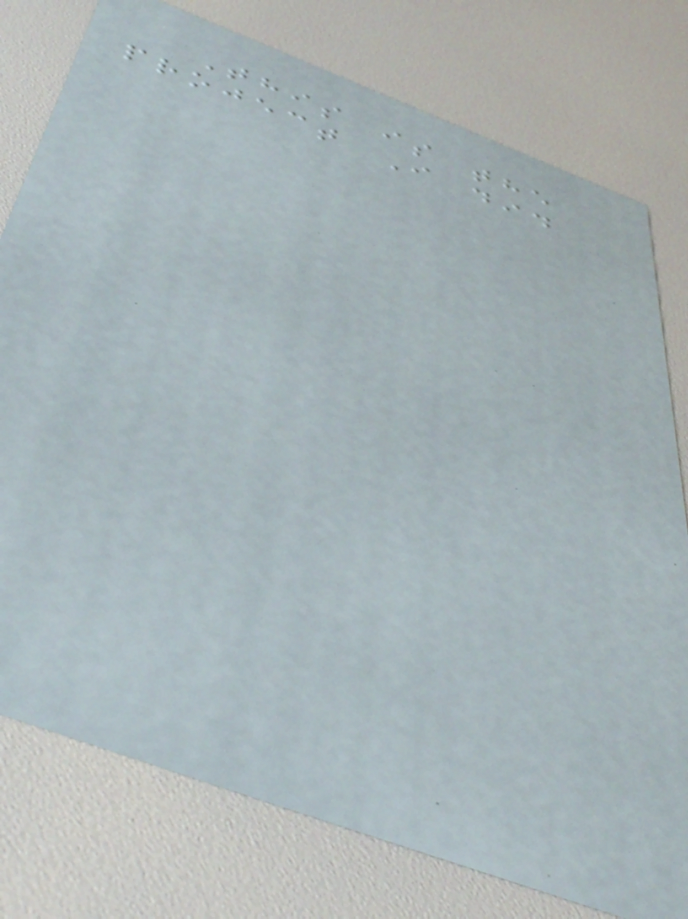This is the
project I did
